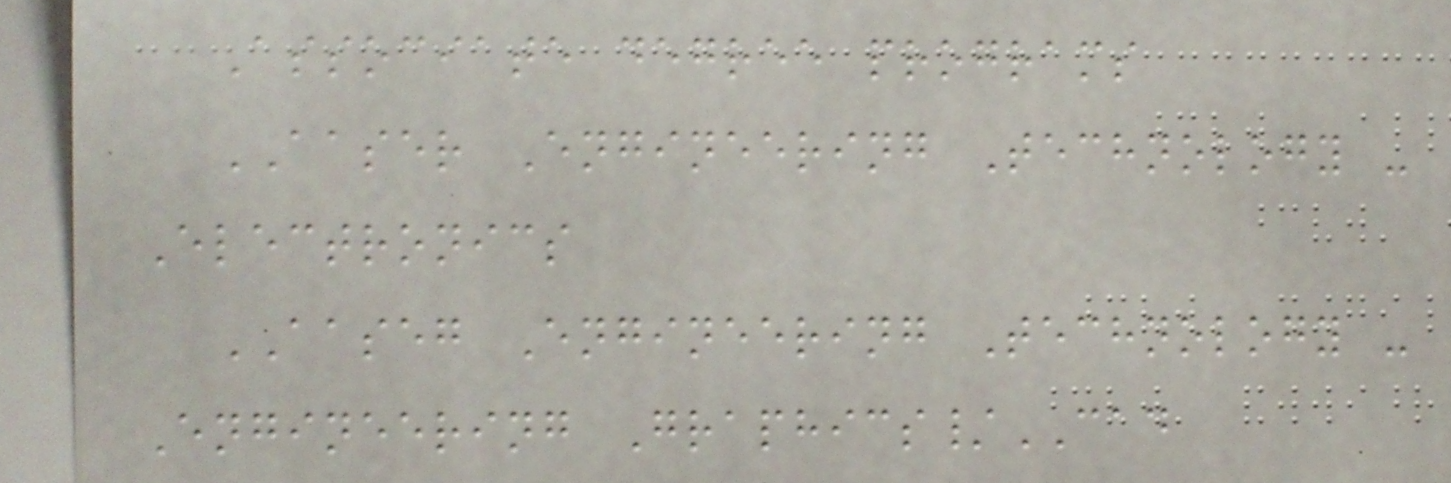Associate degree programs
AASER Engineering Technology -
Electronics
AASEG Engineering Technology -
Engineering Graphics/CAD
